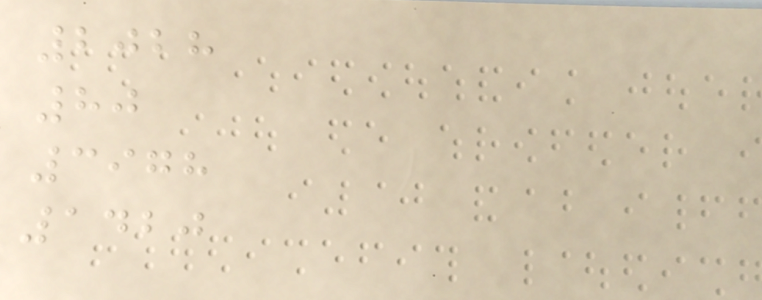2028
80
3978
1420
